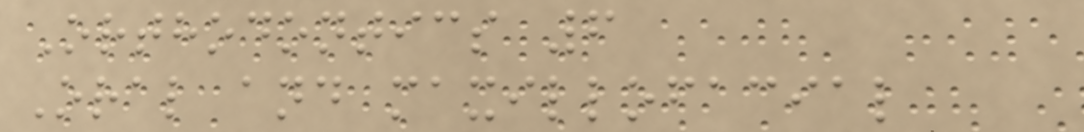Orthodontics 6
Oral and maxillofacial
